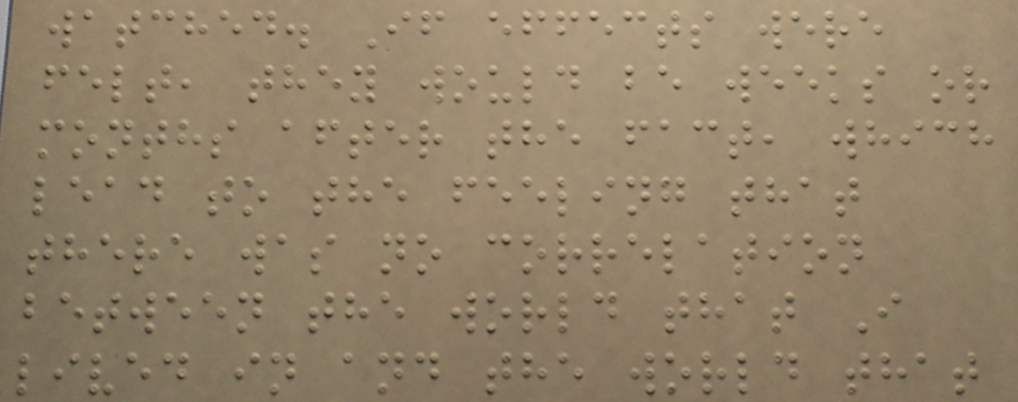watched. If effects were
felt, they would be weeks or
months after the fact, which
lead to the feeling that
there was no correlation
between the world that I
lived in and the world that
